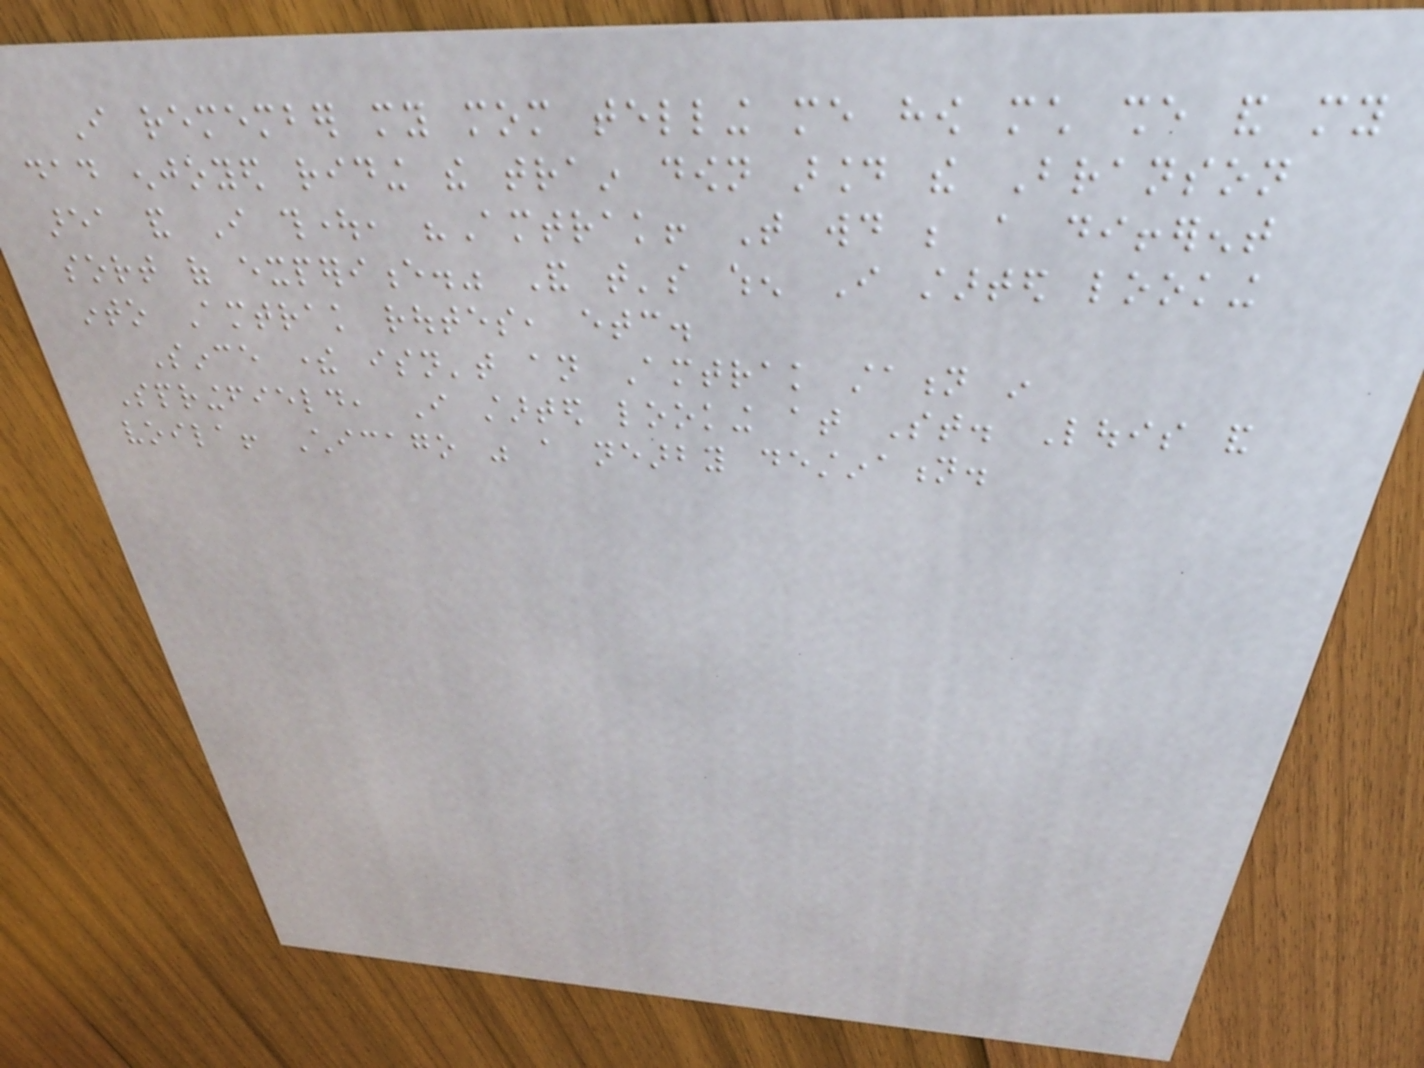I remember my mom telling me how much she and my
dad enjoyed riding the train down around the Branson
area and I thought, "Amtrak! That would be a different
sort of experience." And that's when I started looking
into Amtrak routes, etc.
Since there isn't an Amtrak station in
Springfield, I started looking at St. Louis and
voila! Chicago was a nearby destination.
